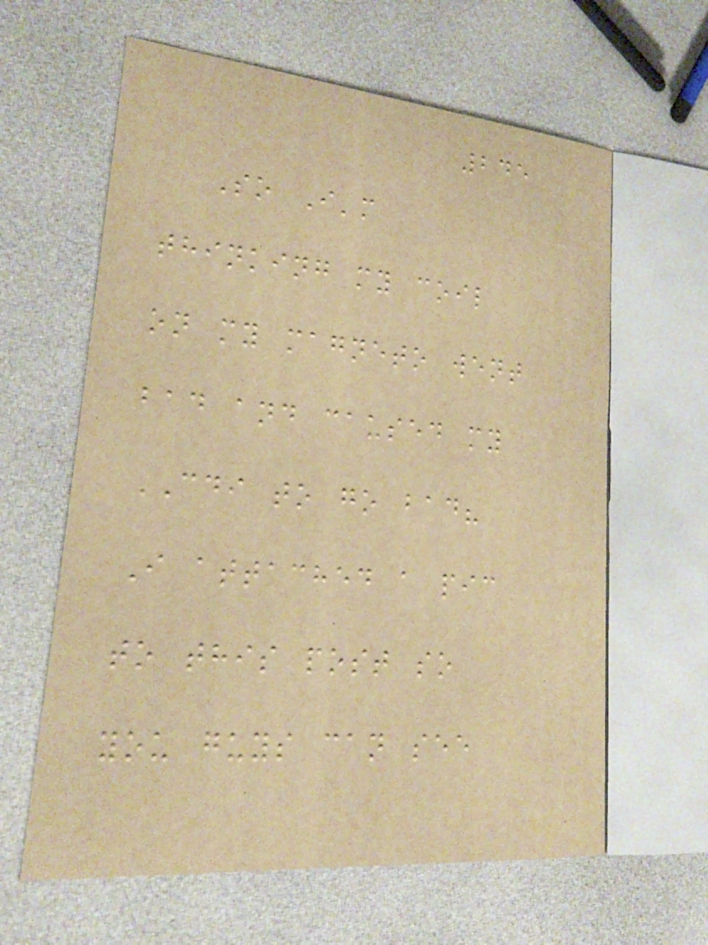245
So I'm
thinking my coil
on my magneto went
bad and caused my
CDI to go bad?
I attached a pic
to this post so
you guys can see
